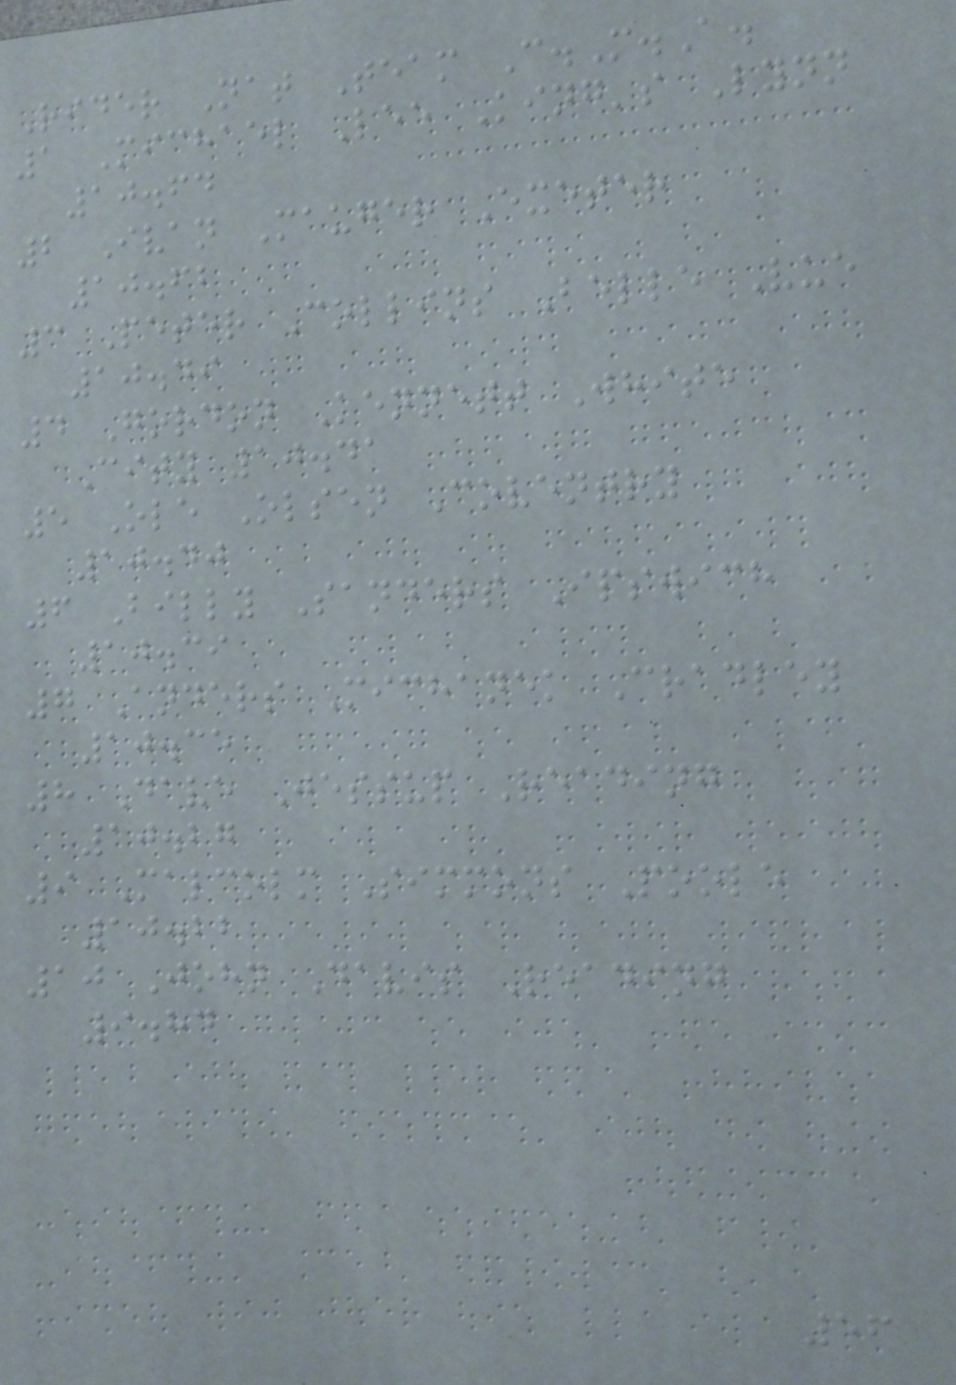Rider Nat Team C.M.A.
1 Michael Lee King's Lynn
10.64
2 Ivan Mauger Exeter
10.62
3 Peter Collins Belle Vue
10.49
4 Gordon Kennett White
City 10.41
5 Ole Olsen Coventry
10.40
6 Billy Sanders Ipswich
10.39
7 Anders Michanek Cradley
10.35
8 Dave Jessup Reading
10.27
9 Malcolm Simmons Poole
10.22
10 John Davis Reading
9.84
56
